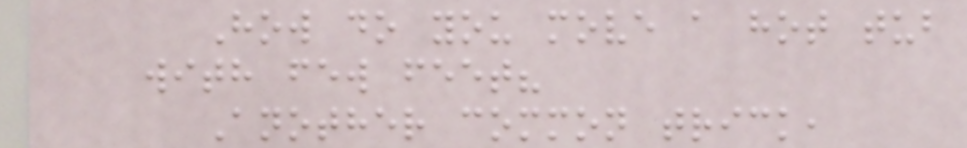How do you move a hot tub
with few feet?
Another common trick,
